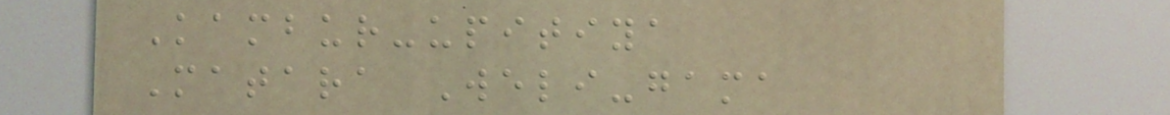Kambur-upitiya
Matara Weli-gama
